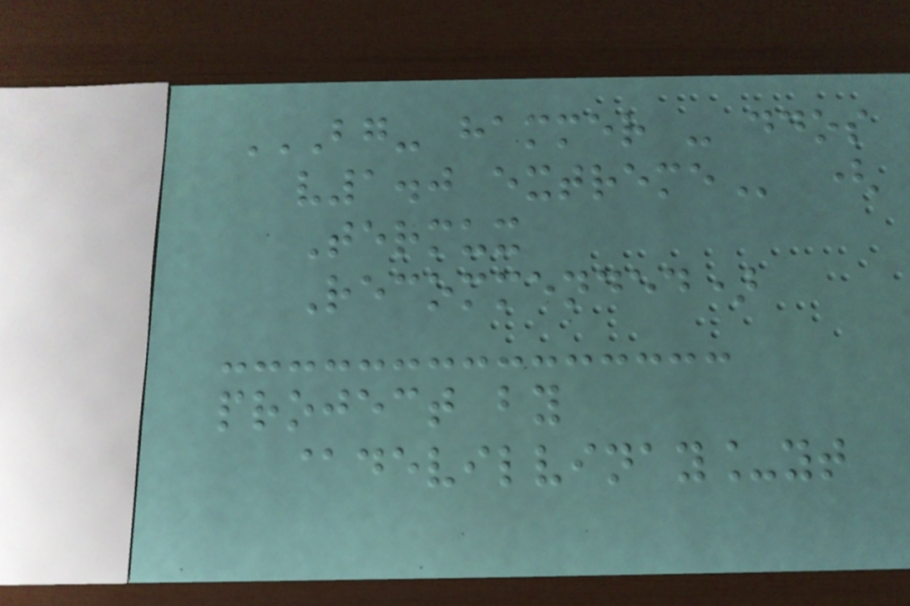BG- HAMMER - DDOS
V1.0 EXTREME (
Termux
Recommended)
project by
@devilvinay_yt
